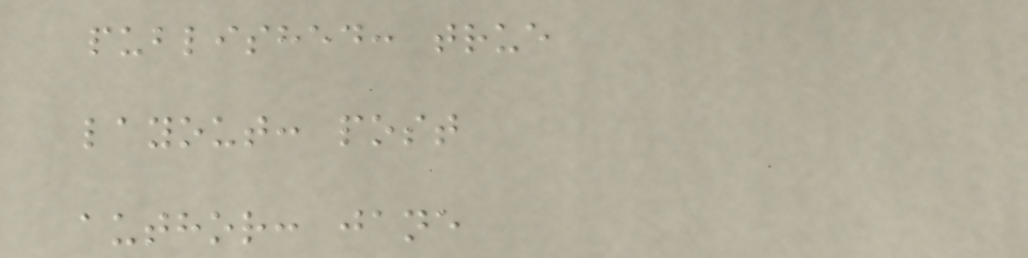published: true
layout: post
author: jane
